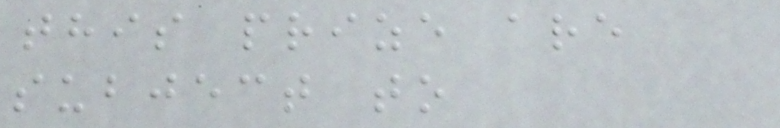this prize are
subject to
